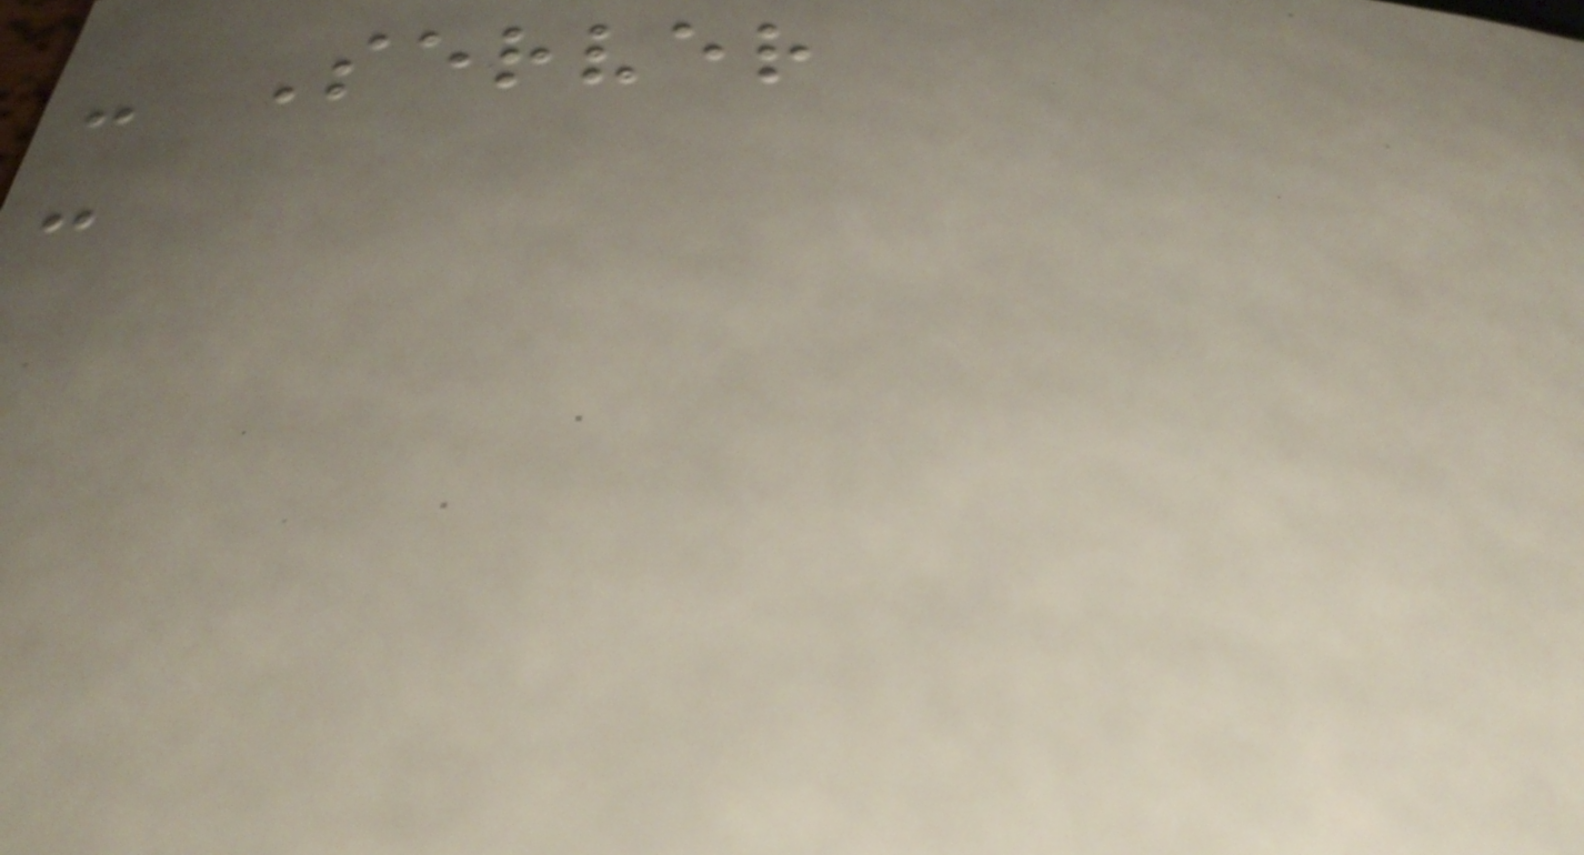- Server
-
